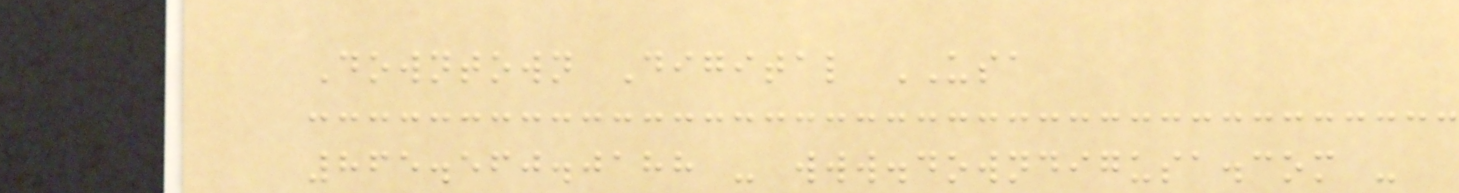Downtown Digital USA
865.560.0188 - www.downdigusa.com -
